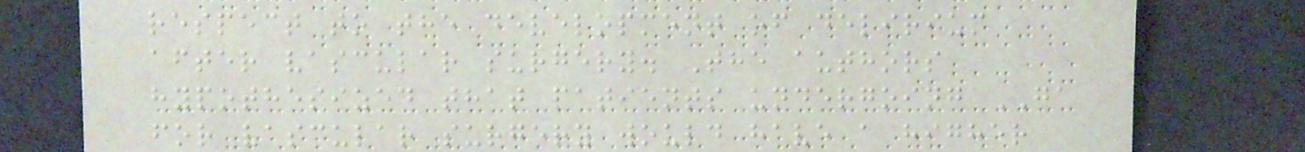respect to the development of delirium
after vascular surgery. The authors
hypothesized that patients undergoing GA
for vascular surgery would have a higher
